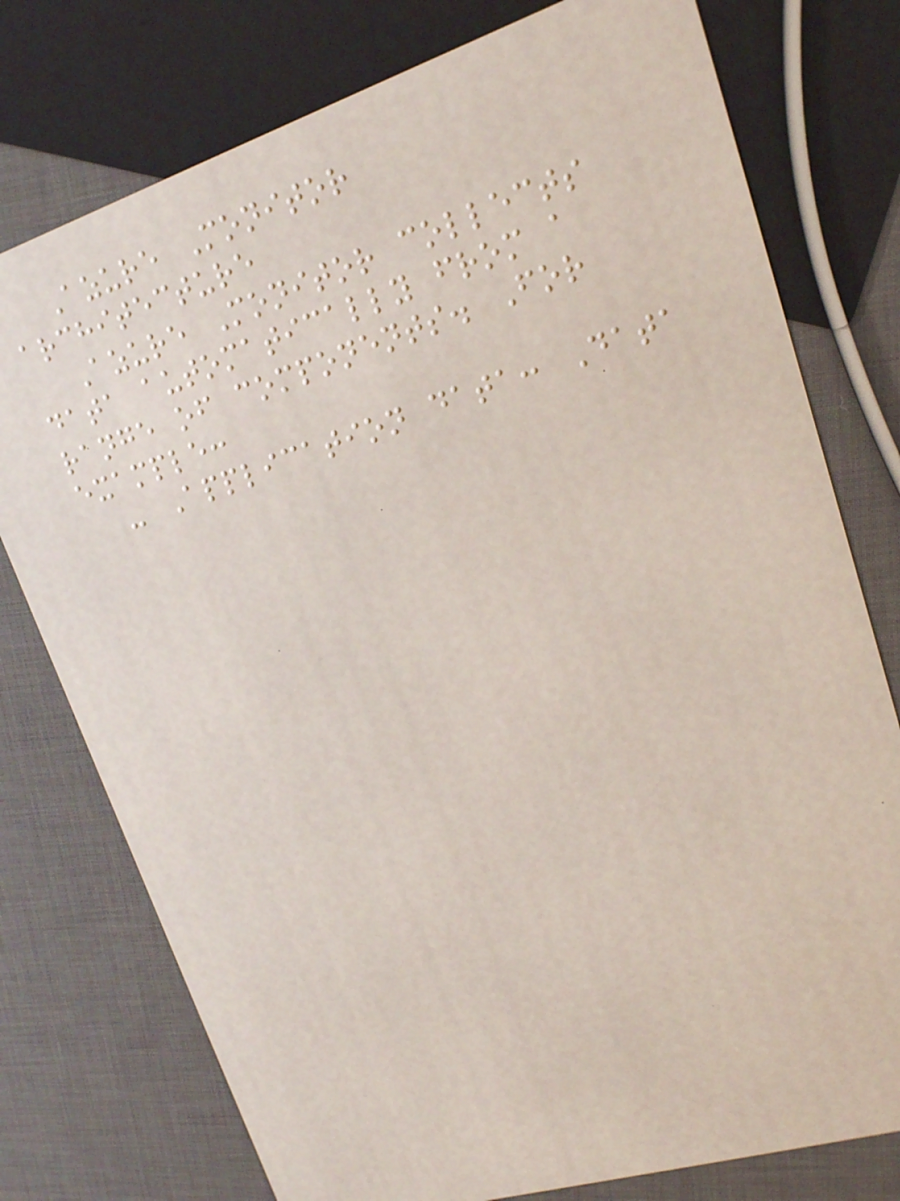Azure Monitor
architecture
Azure Monitor collects
data automatically from a
range of components. For
example:
- Application data: Data
